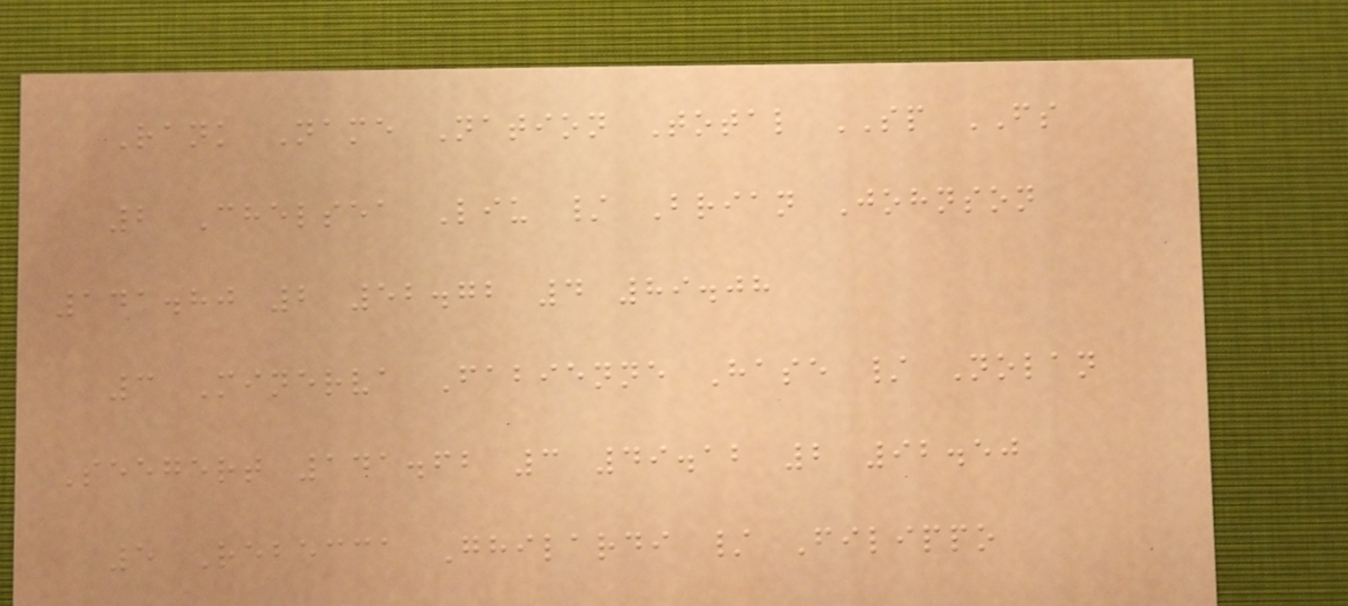Rank Name Nation Total SP FS
2 Chelsea Liu / Brian Johnson
141.80 2 52.72 4 89.08
3 Minerva Fabienne Hase / Nolan
Seegert 141.62 3 49.12 2 92.50
5 Rebecca Ghilardi / Filippo
